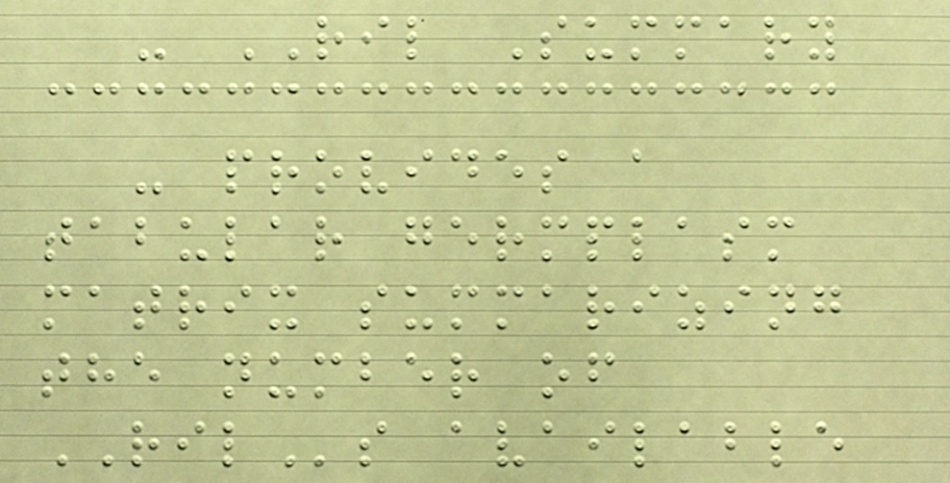- RIL Summary
- provides a
tabular germplasm
matrix summarizing
the number of
RILs available
